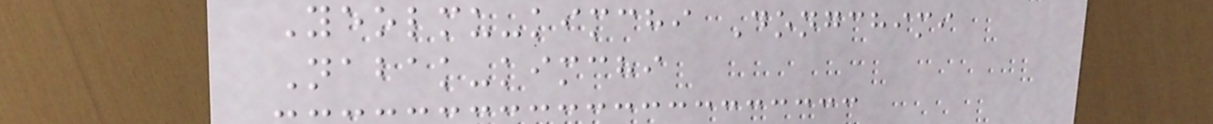Yeolmu-kimchi Dongchimi
Nabak-kimchi
